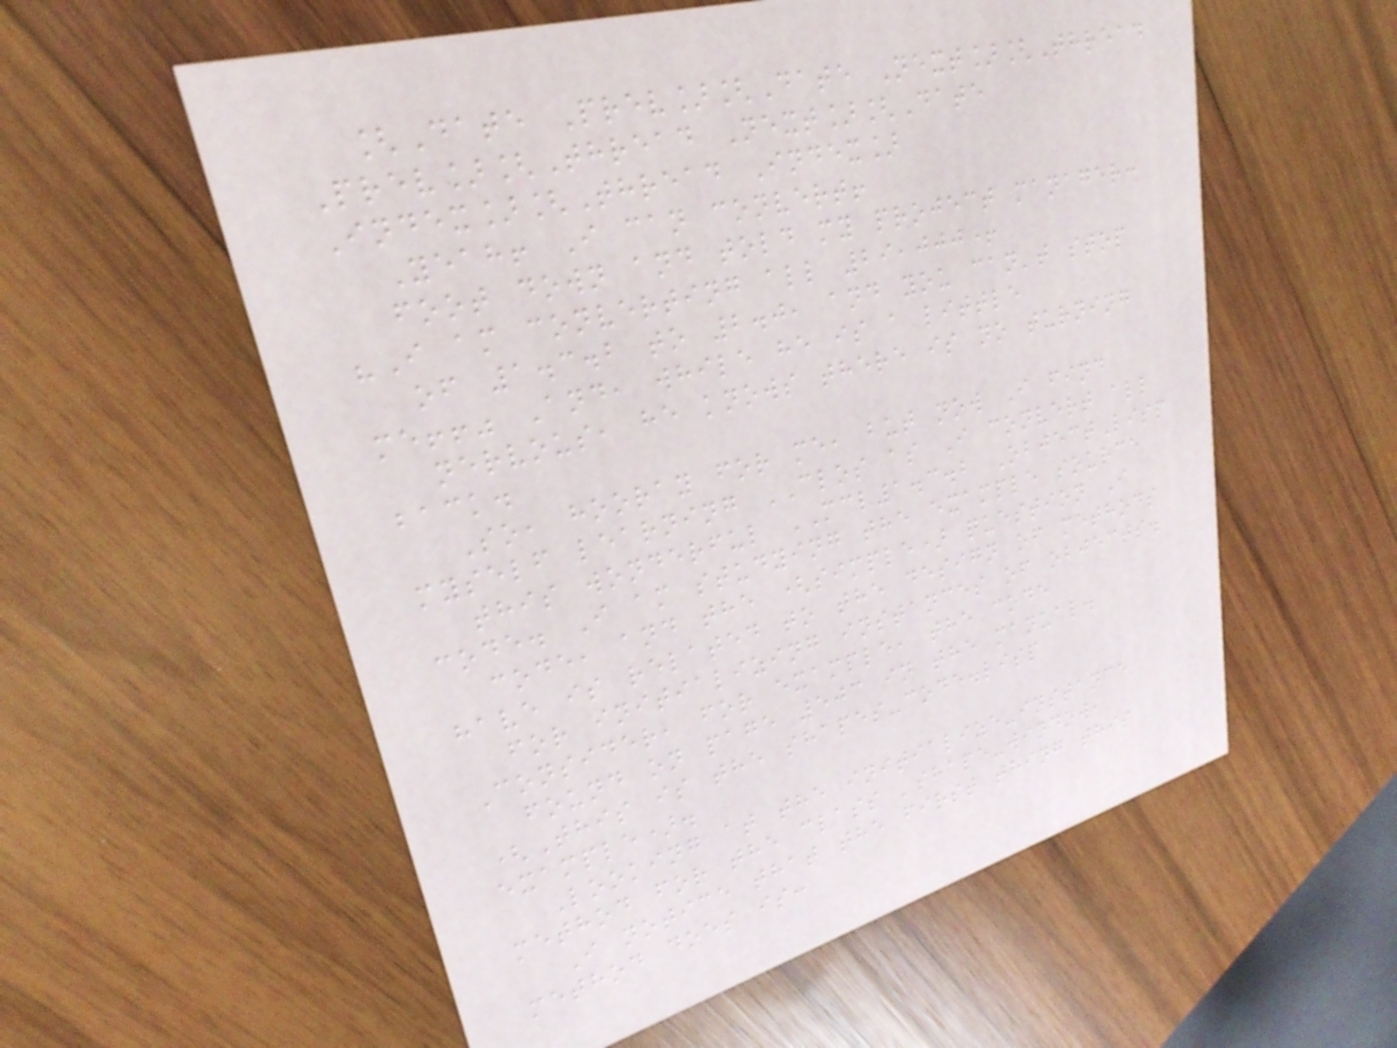[Date Prev][Date Next][Thread
Prev][Thread Next][Date
Index][Thread Index]
Yeah! I can convert!
foot down and told my project manager:
"I am converting all 29,000+
of 1.3.2 to 2.0, and you can't stop
me!!" And, while he is a little
nervous, he knows there is no turning
back.
So, hooray for me, but now I find
myself learning CLOS as I convert all
this wonderful MCL1.3.2 ObjectLisp
code. I am studying the example source
code, and the (simple) question I
have is related to the design of methods
for initializing instances of objects.
Consider, for example, the code
found on page 503 in the manual.
(This is the shapes-code.lisp
example).
Looking at the initialize-instance
method for the class 'shape-window,
I notice that the first thing this
method does is:
